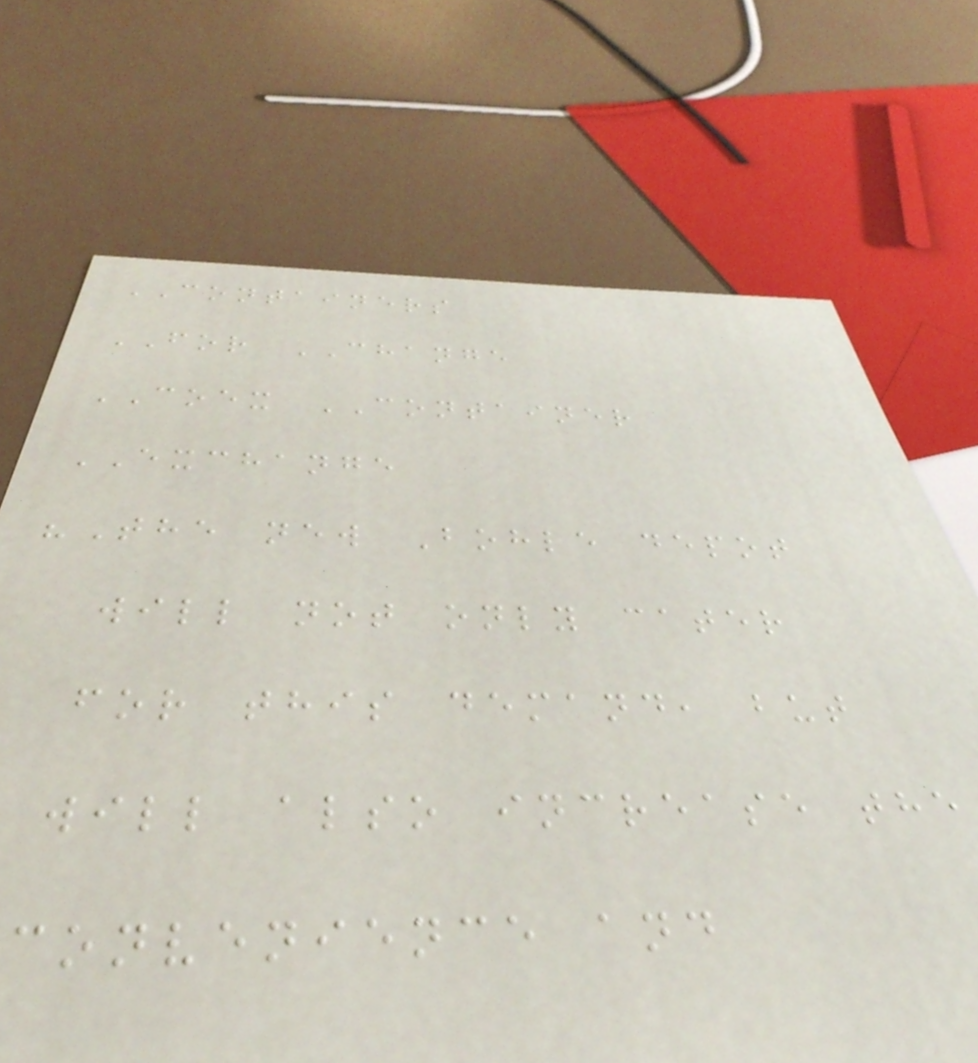CONTAINERS
FOR CHANGE
COEX CONTAINER
EXCHANGE
"The new Bohle depot
will not only cater
for this demand, but
will also increase the
convenience and
